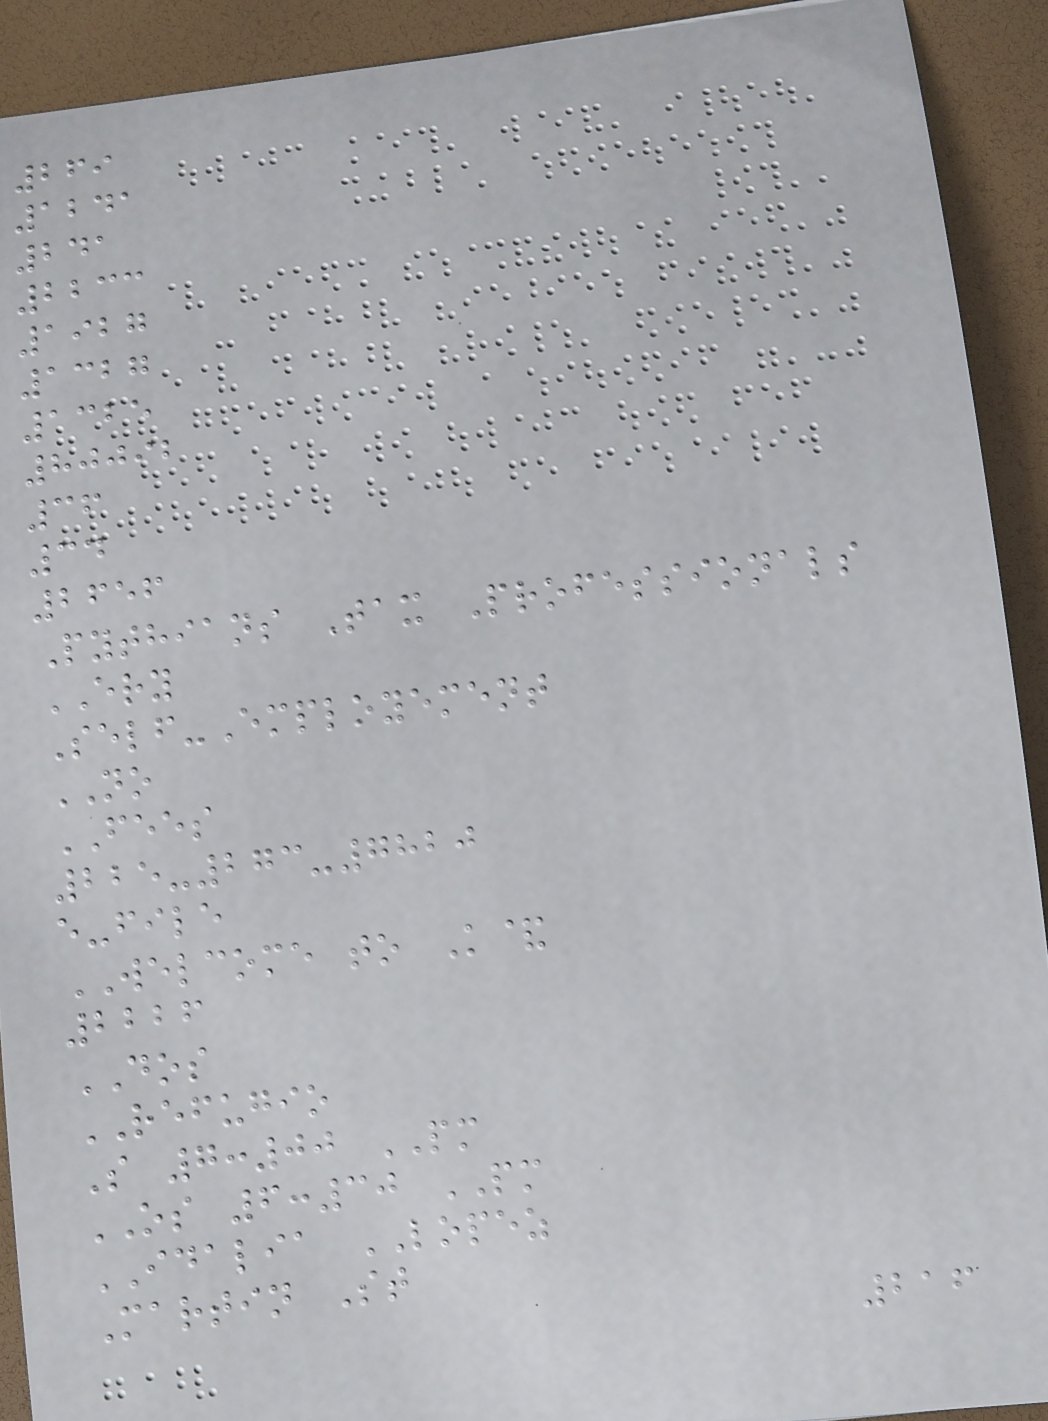269
1241
241
2233
1927
1327
1325
80092
36
34
2656
Pythians Tax Professionals
ERY
Self-Employement
NO
FEES
225-273-7820
e-file
WELCOME to K&
2226
DOS
REFUGIO
S 7:00 PM
OS 6:30 PM
IDALIA LOPEZ
Martin St
216
